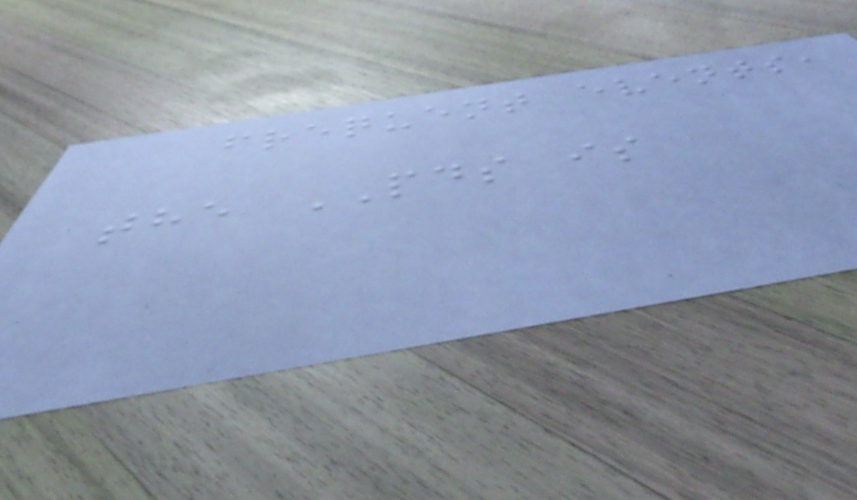frequent events,
the PDS is
